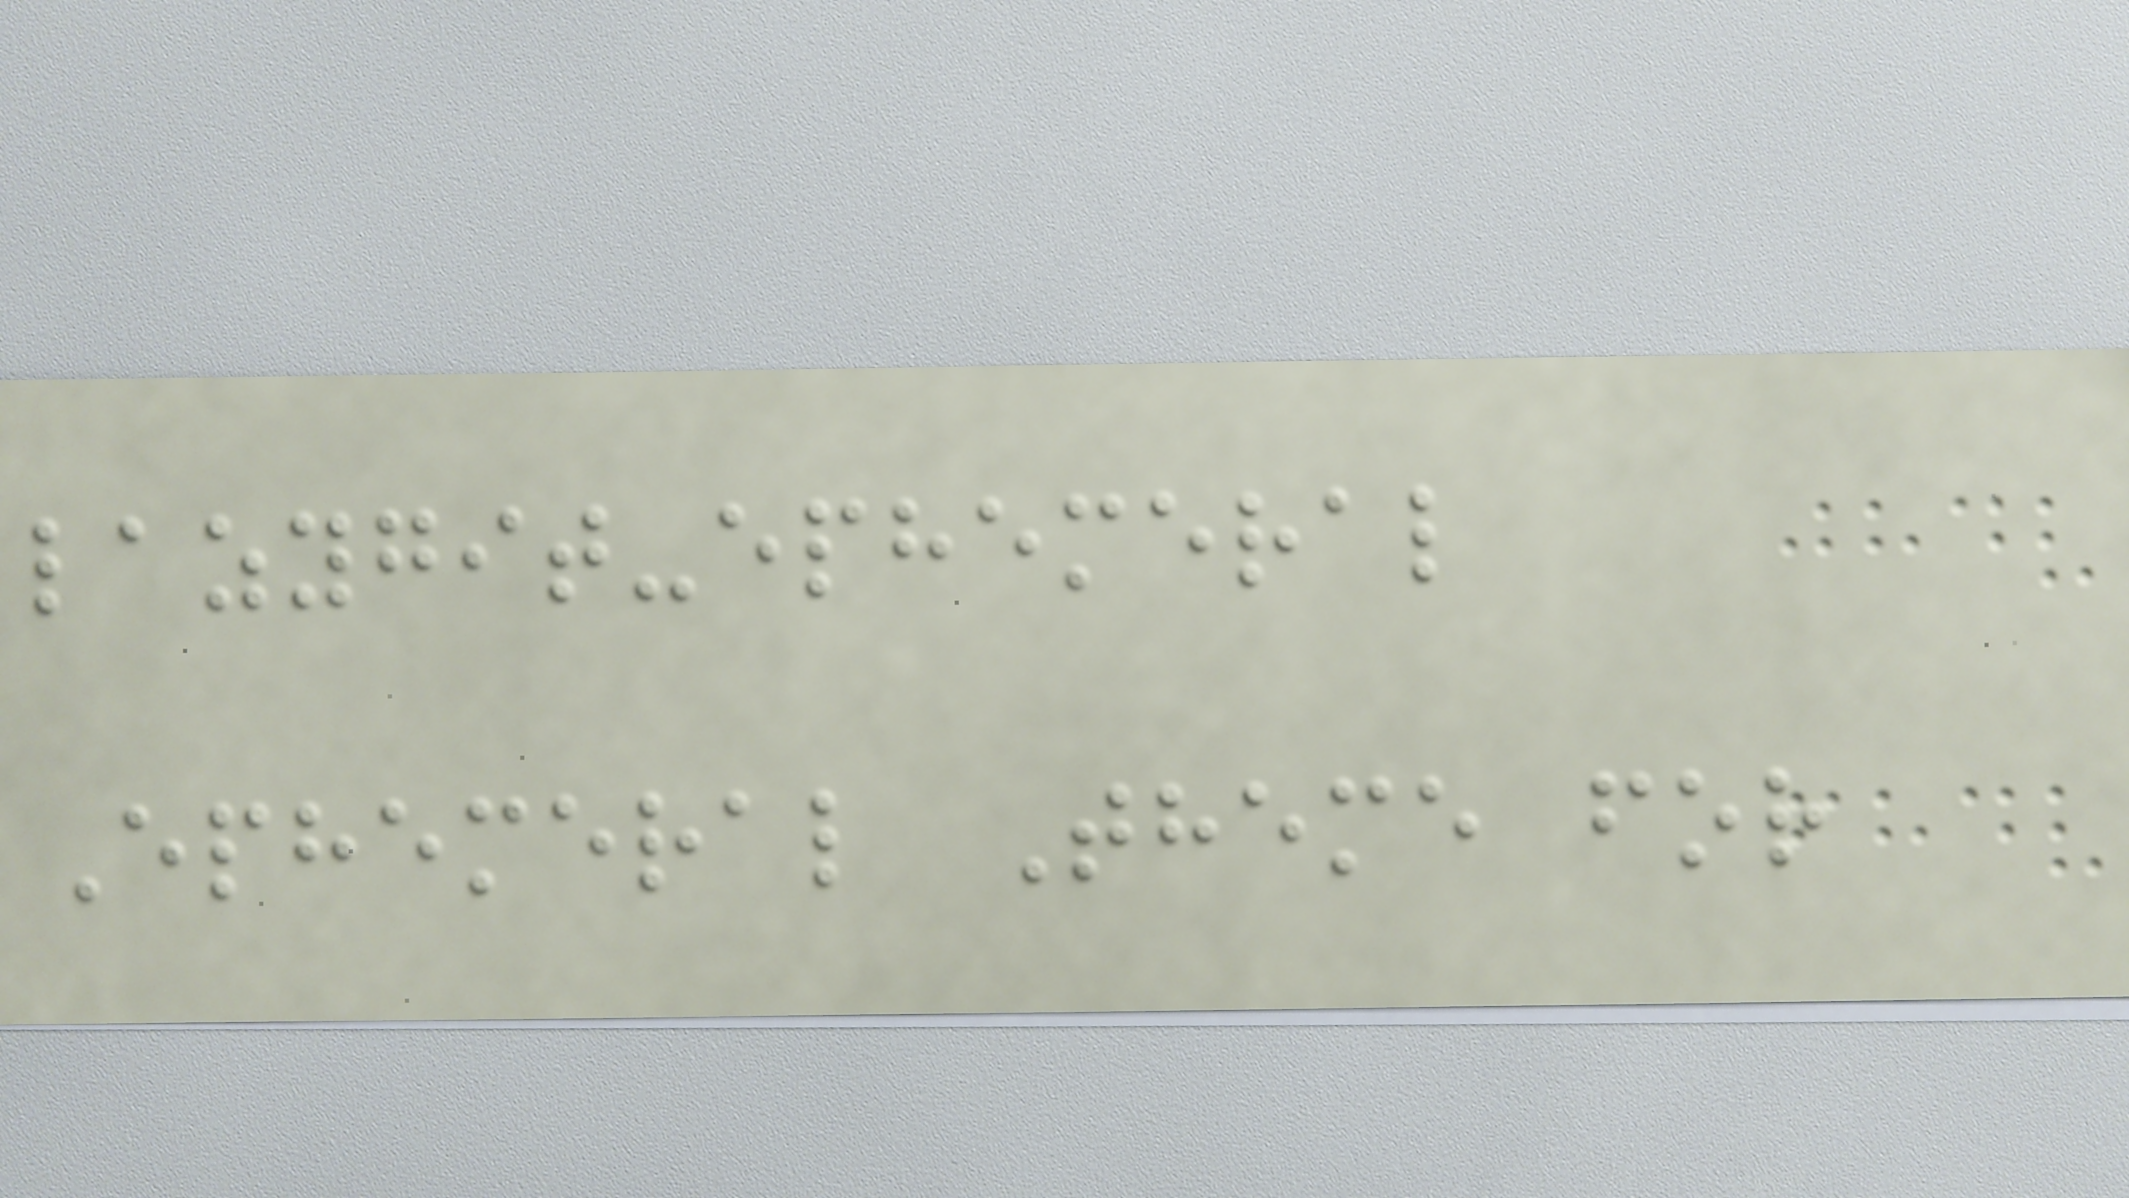lazygit-ephemeral
Ephemeral Theme for
